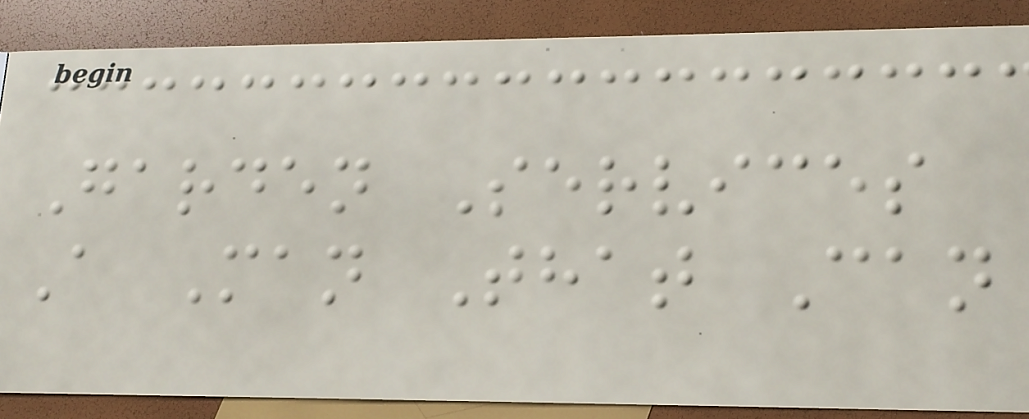Garden Services
A Man That Can
